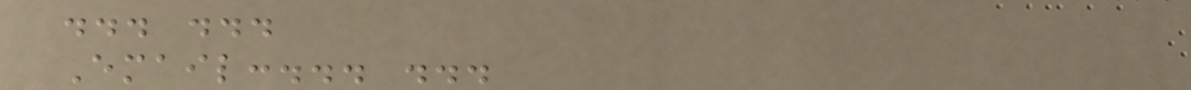... ...
Email:... ...
